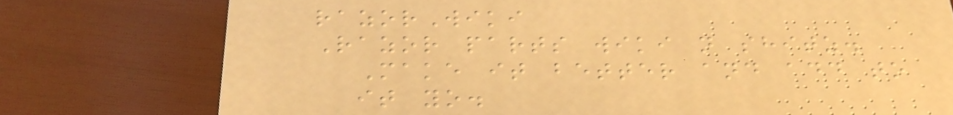razorWiki
Razor parts wiki n shitz.
Make it better and add to
it yo.
